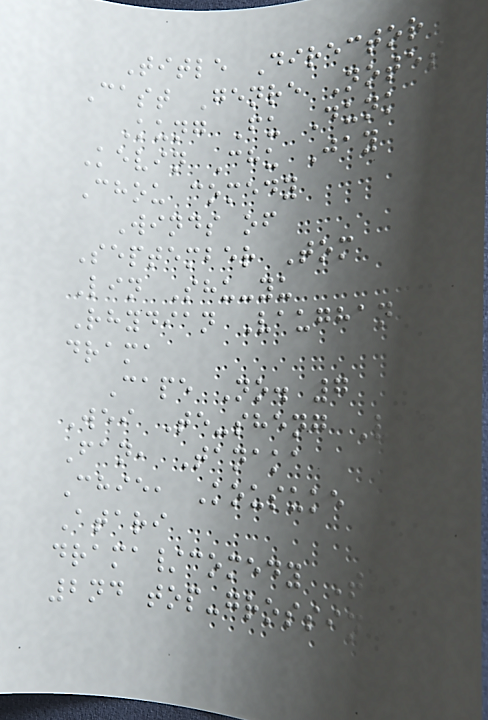Title Director
Cast Genre Notes
Kung Fu Dunk
Kevin Chu Jay
Chou comedy
Winds of
September Tom
Lin Shu-yu
Rhydian Vaughan
drama
Cape No. 7
Wei Te-sheng Van
Fan, Tanaka
Chie, Kousuke
Atari
drama/comedy The
2nd top-grossing
